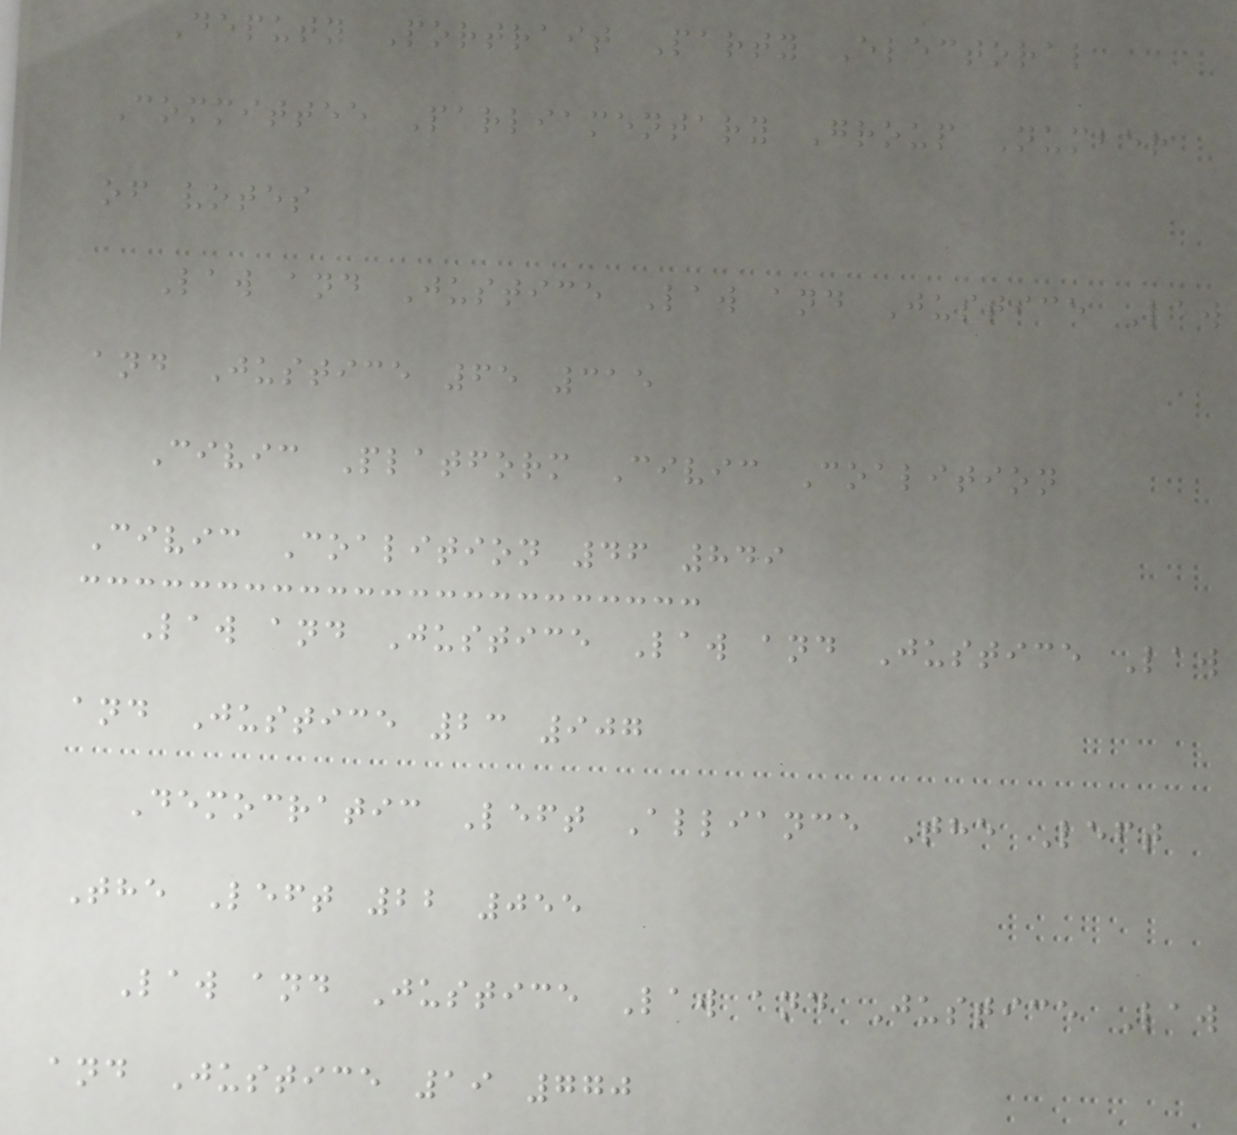Deputy Portrait Party Electoral
Committee Parliamentary Group Number
of votes
Law and Justice Law and Justice Law
and Justice 65 315
Civic Platform Civic Coalition
Civic Coalition 46 849
Law and Justice Law and Justice Law
and Justice 23 907
Democratic Left Alliance The Left
The Left 22 055
Law and Justice Law and Justice Law
and Justice 19 770
